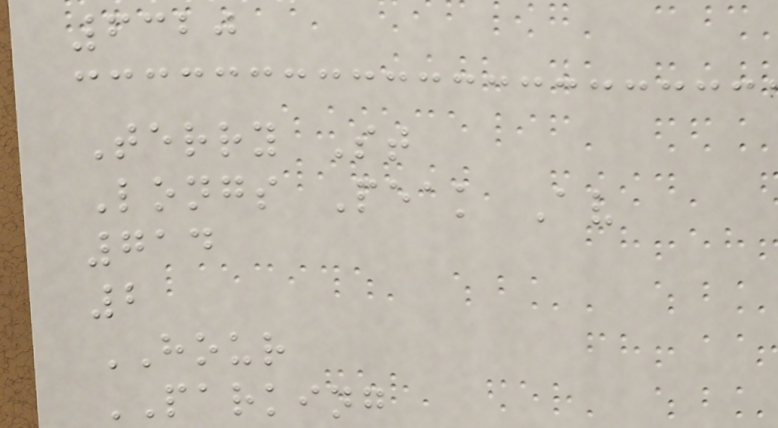6320
Terry St
Longs Peak Av
714
2
HOUR
PARKING
